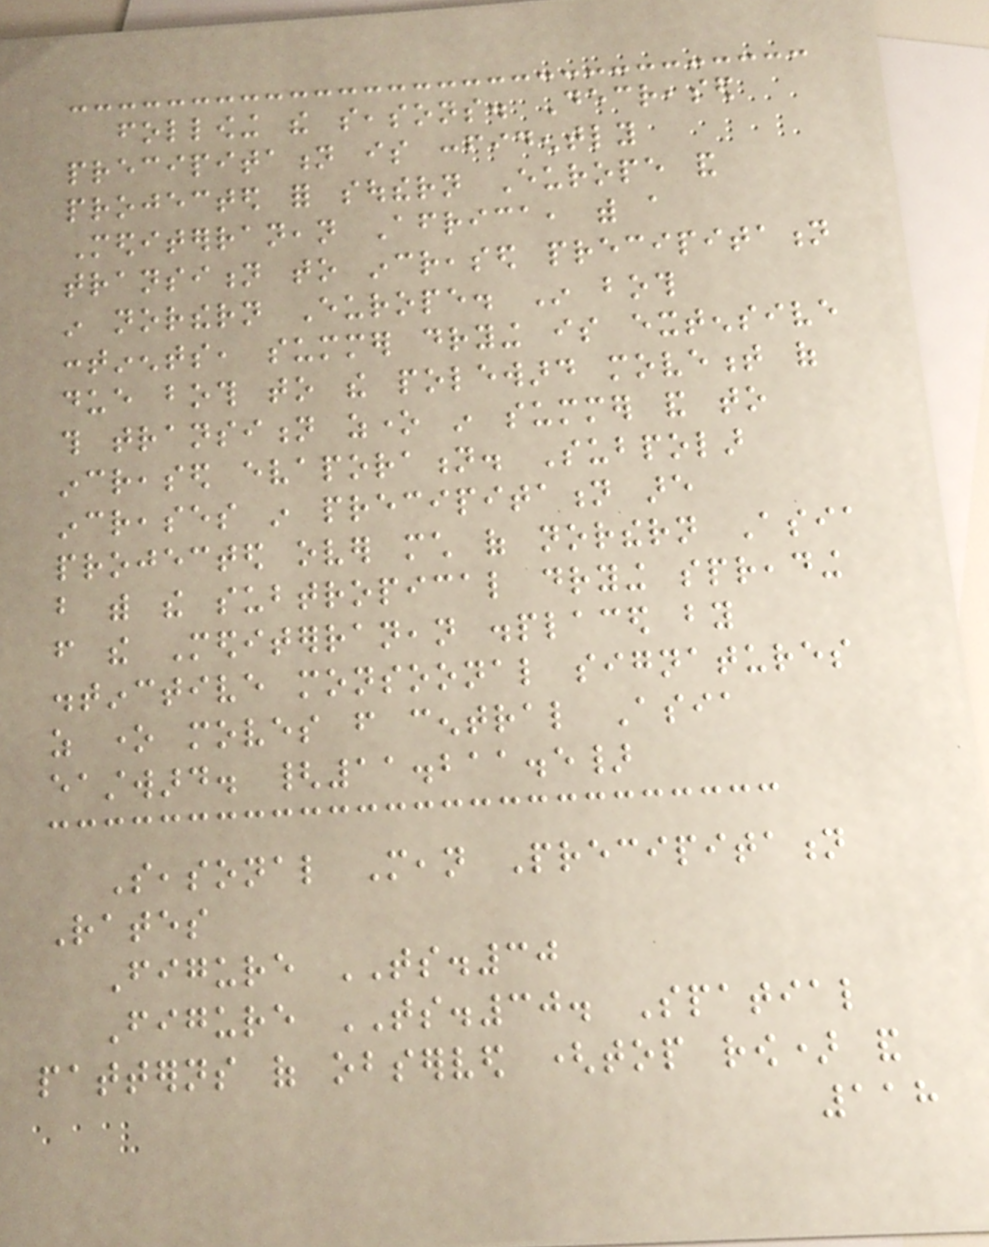following the seasons. Decreased
precipitation is confidently
projected for southern Europe and
Mediterranean Africa, with a
transition to increased precipitation
in northern Europe. In both
continents, summer drying is extensive
due both to the poleward movement of
this transition zone in summer and to
increased evaporation. Subpolar
increases in precipitation are
projected over much of northern Asia
but with the subtropical drying spreading
from the Mediterranean displaced by
distinctive monsoonal signatures
as one moves from central Asia
eastward. {11.211.5}
Seasonal Mean Precipitation
Rates
Figure TS.30
Figure TS.30. Spatial
patterns of observed (top row) and
118
